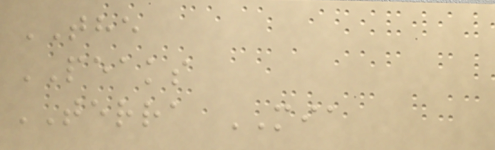THE
PEAKS
TERRA MIA
